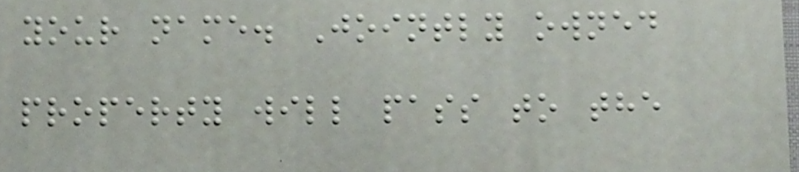your name. Jointly owned
property will pass to the
